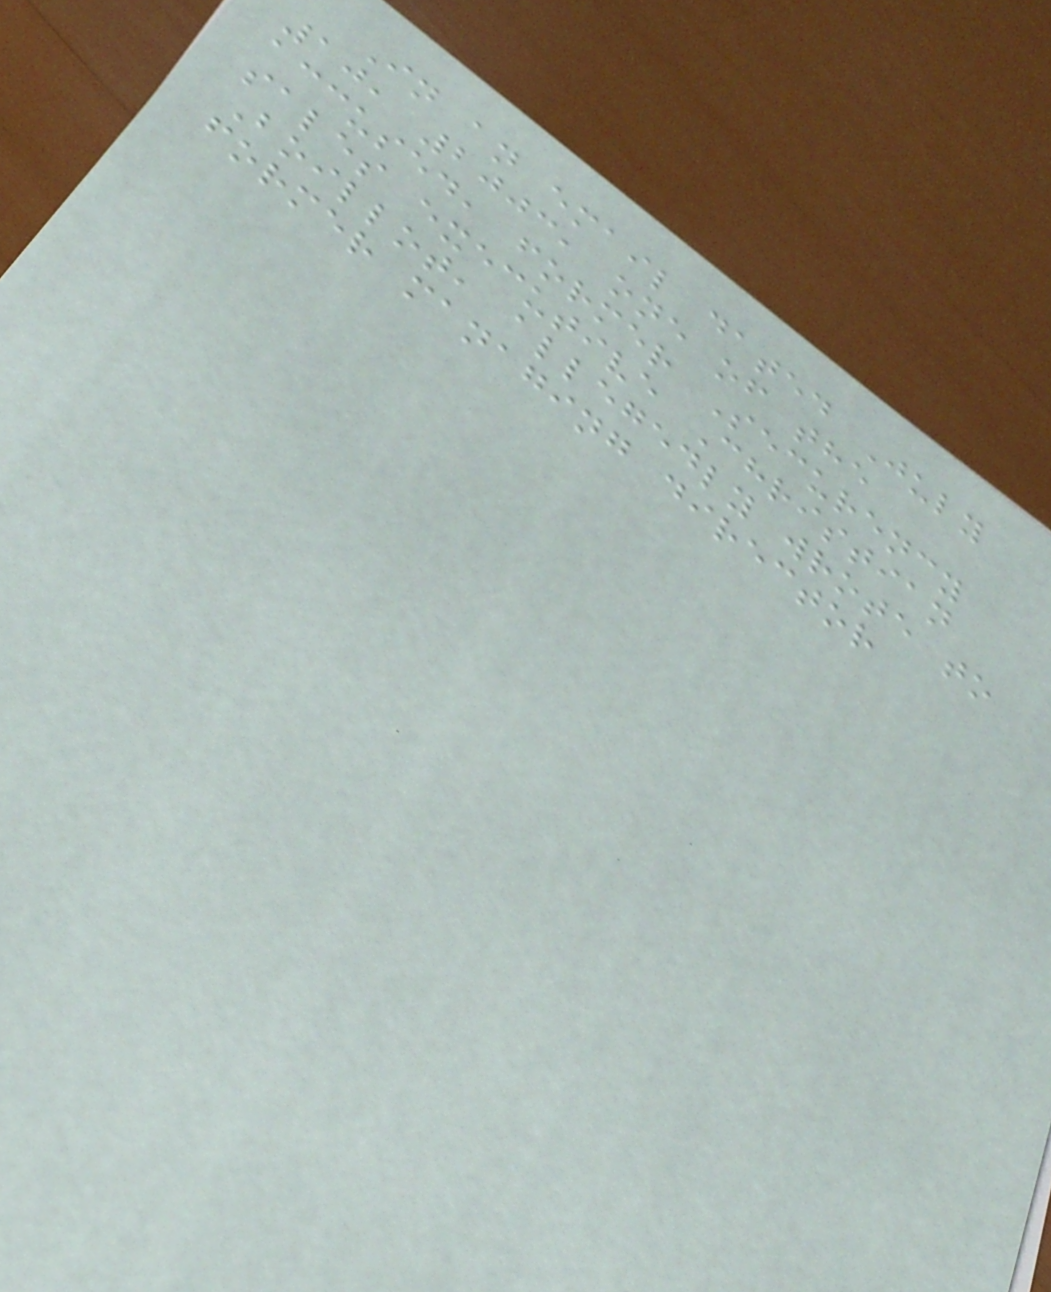In an email dated July
10, 2003, one of the
accused, former Securency
sales executive Christian
Boillot, allegedly wrote to
former managing director
